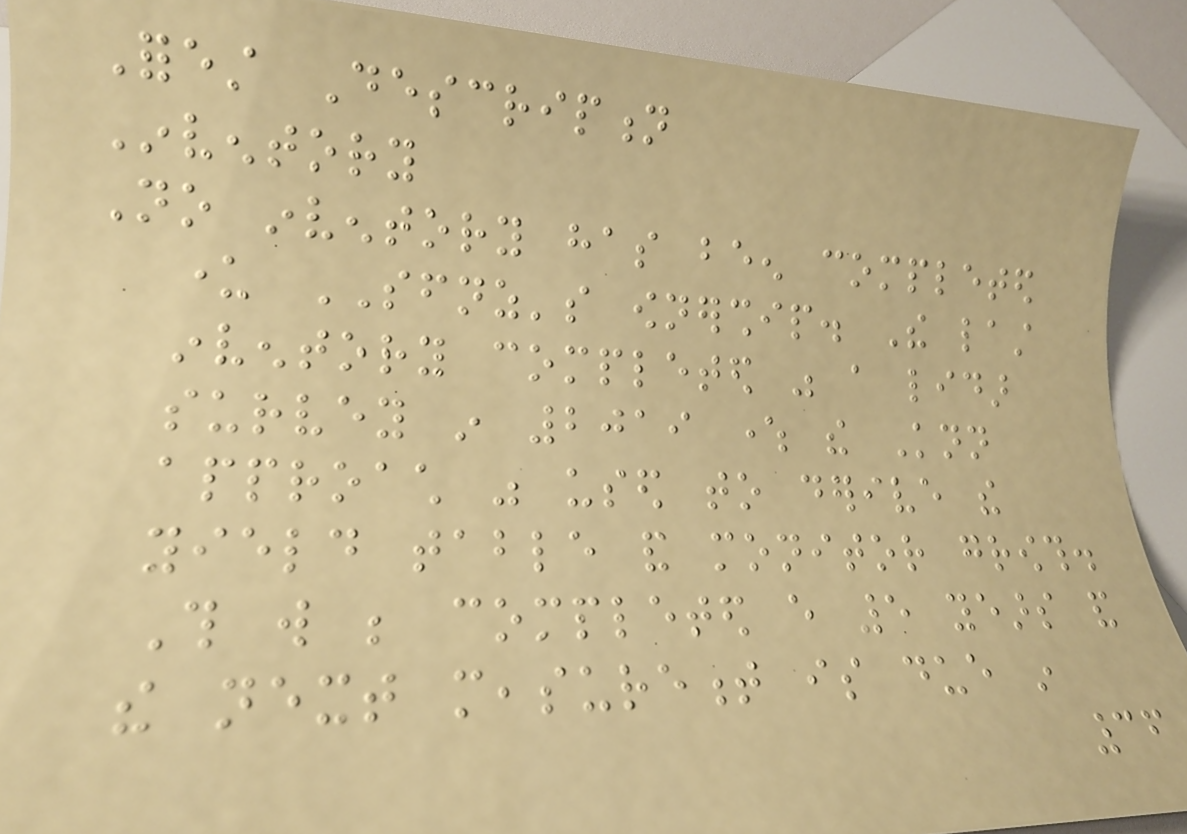Forest Description
Inventory
No inventory has been completed
under SFNZ's ownership. The last
inventory completed was a lidar
survey in 2019 where the Knn
approach was used to derive the
yield table and monitor growth.
This will be completed every 5 years and
the next measurement is due in
36
